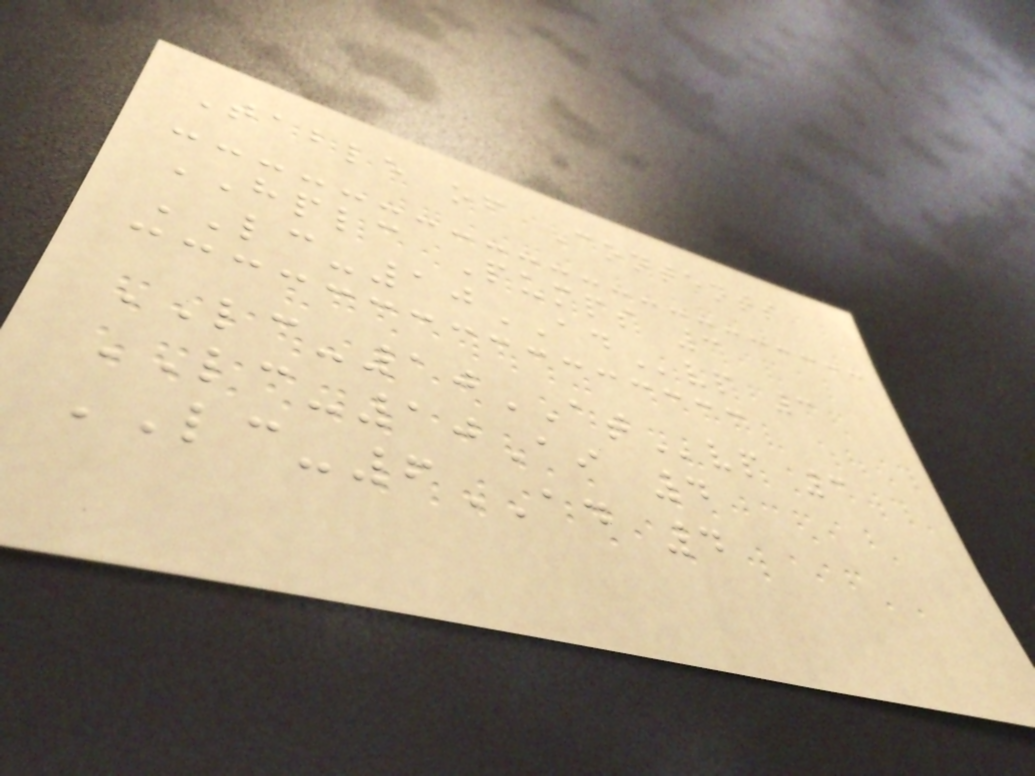Table of Contents
HPLC Pumps 3
LC-10ADvp 3
LC-10ATvp 3
LC-10Ai 4
LC-6AD 4
